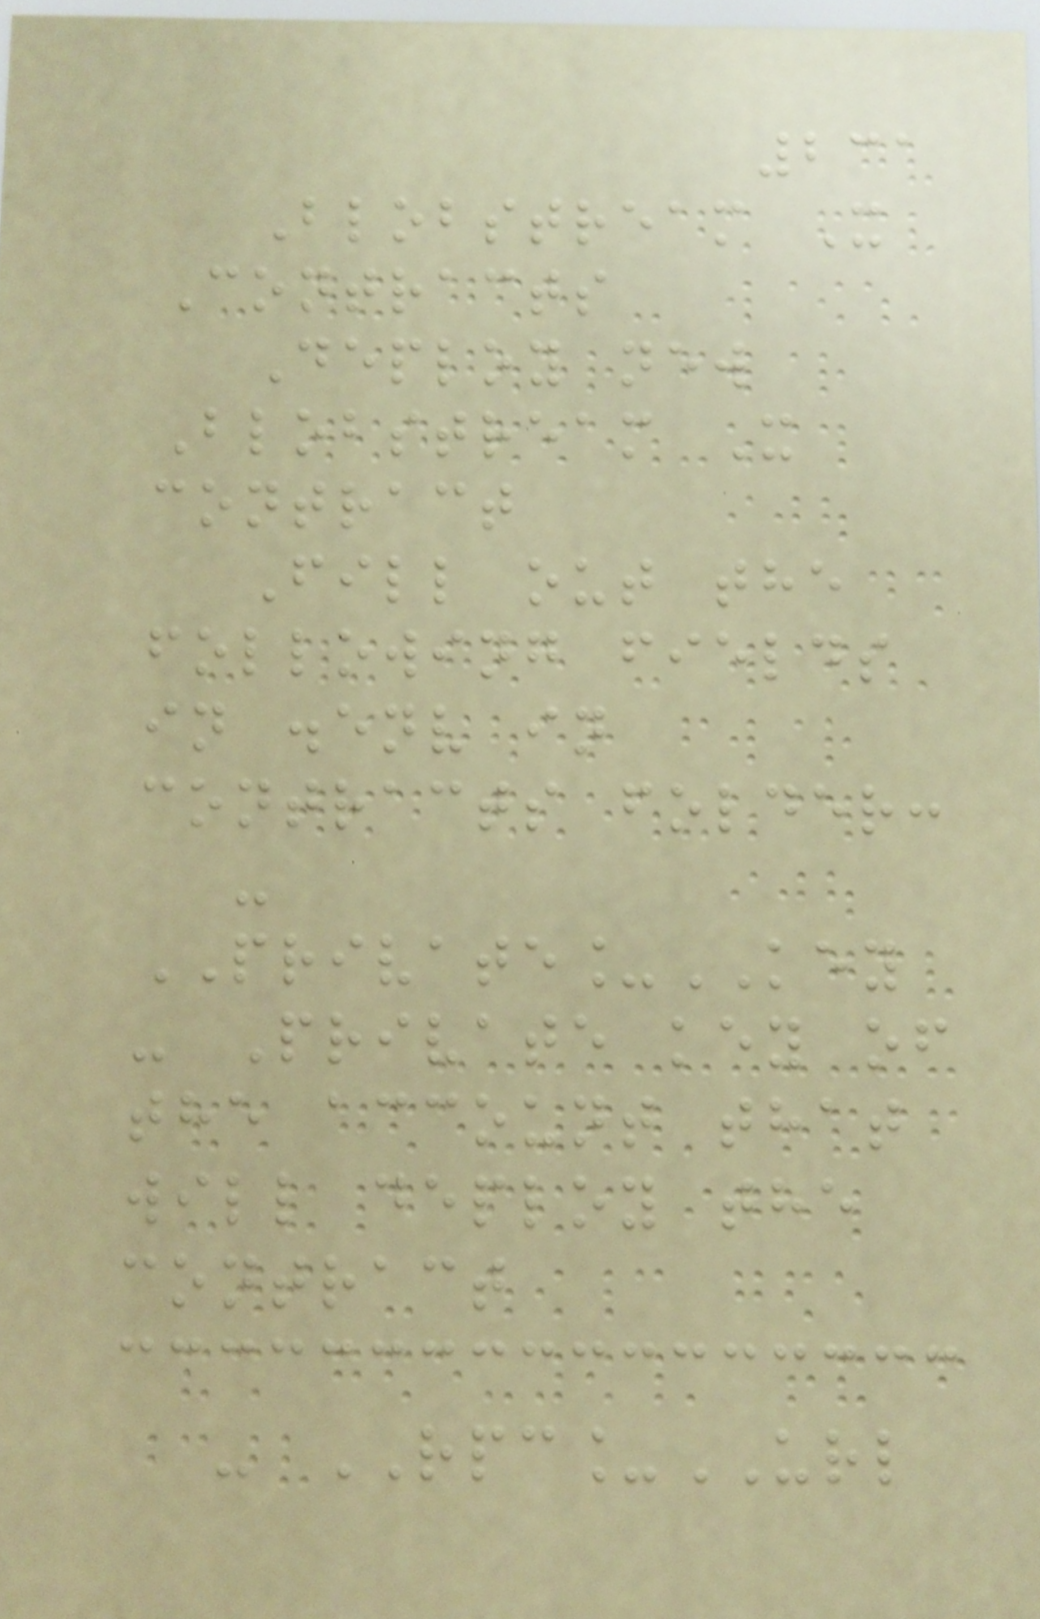231
Blobstream X
Contracts
Deploy new
Blobstream X
contract
Fill out the
following fields
in .env in
contracts folder:
-
PRIVATE_KEY
- Private key of
the account that
will deploy the
contract
- RPC_URL
